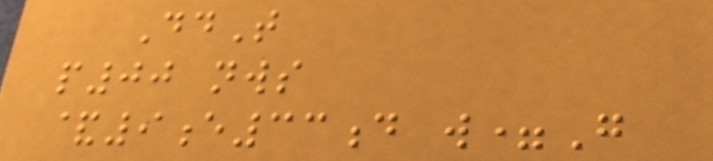DdT
p00 nws
&9e33d w=G
